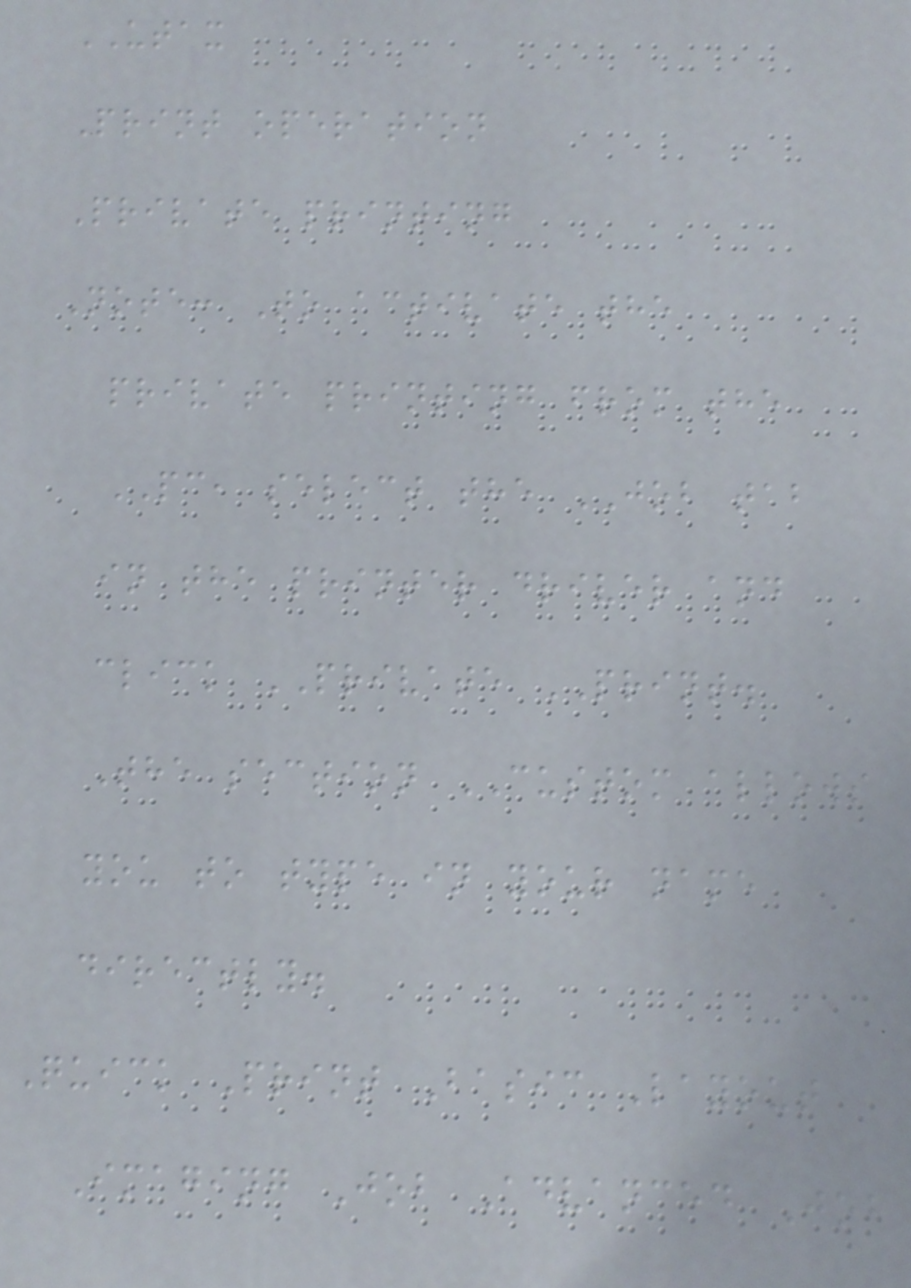UTAX
Print operation
Private printing
Note: To activate the
private printing from the
PC, select the JOB tab
in the printer driver and
click PRIVATE PRINT.
The section CUSTOM allows
you to type in your name
directly.
Quick Print Basic Layout
Imaging Job Advanced Job
